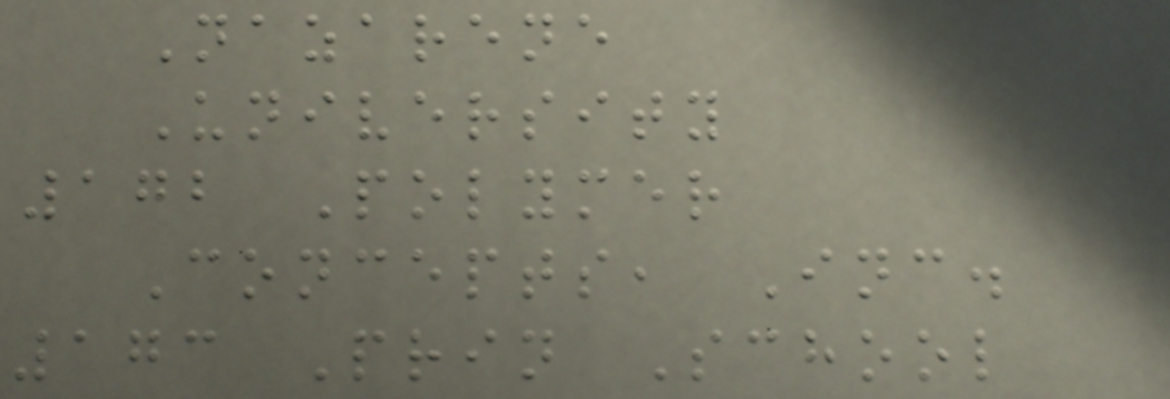Nazarene
University
172 Polymer
Concepts, Inc.
173 Prin School
